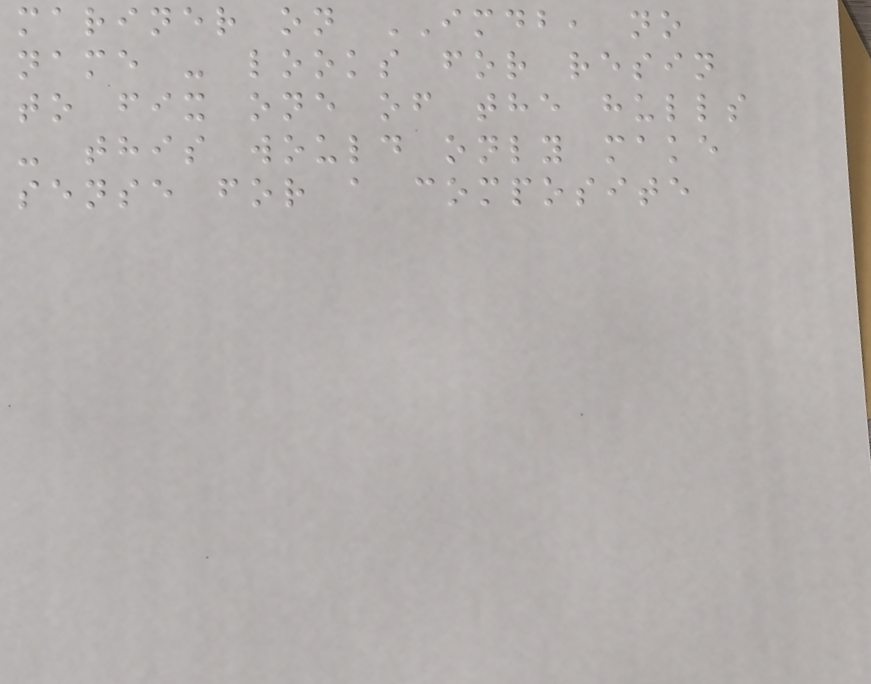mariner on IMDB, no
name - looks for resin
to fix one of the hulls
- this would only make
sense for a composite
